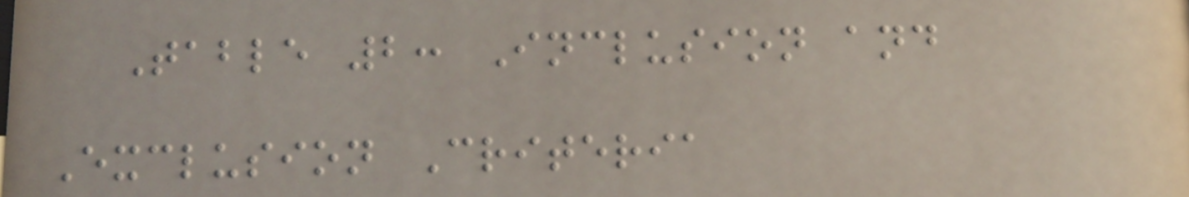Table 2: Inclusion and
Exclusion Criteria
